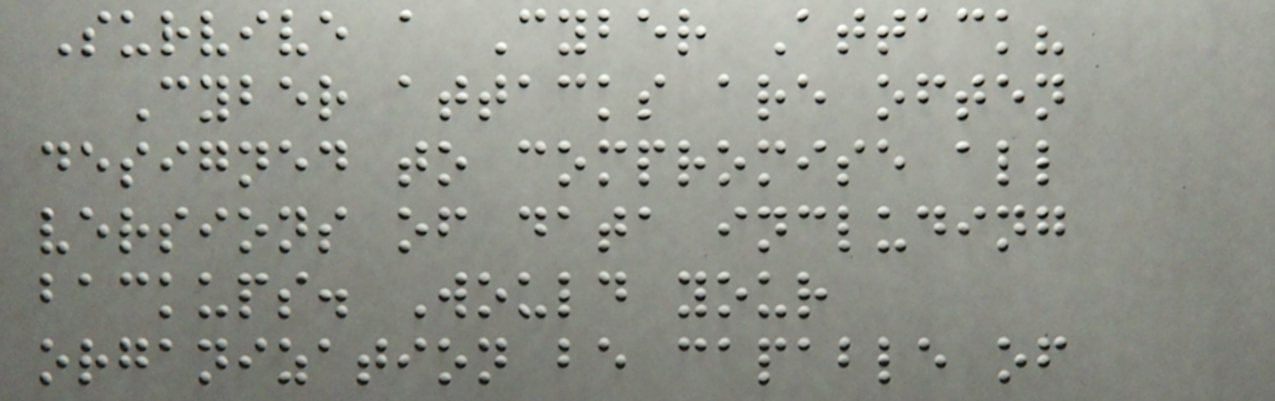Survive a Cyber Attack?
Cyber attacks are often
designed to compromise all
versions of data including
backups. Would your
organization be capable of
